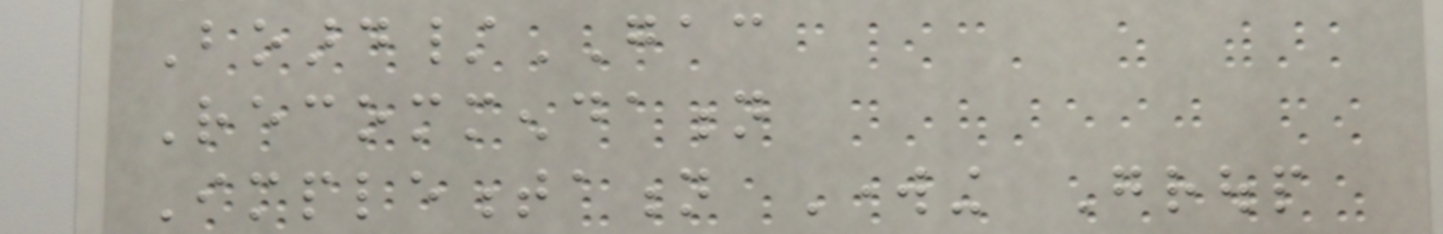Board/GAC
Recommendation
Implementation Working Group
